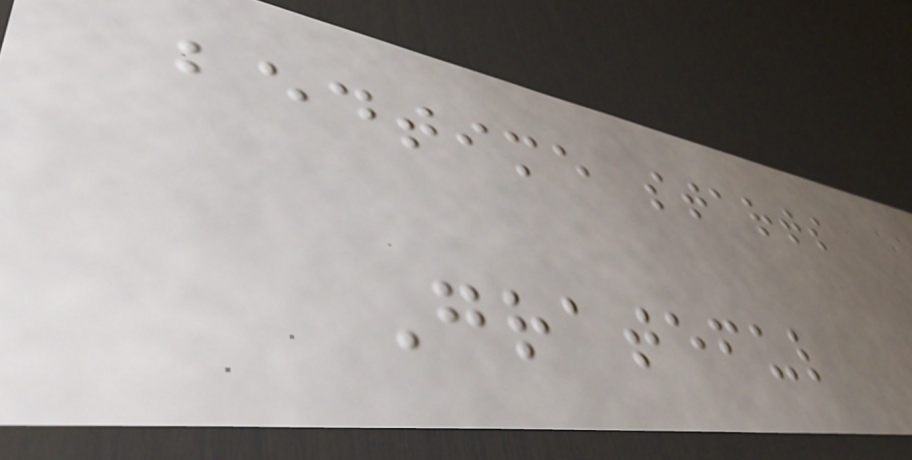bedtime starts
Grateful
